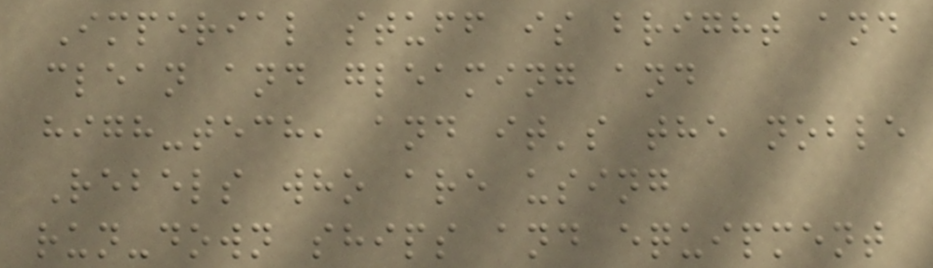Imperial stuff is bright and
clean and gleaming and
high-tech, and it's the noble
Rebels who are using
run-down ships and equipment
